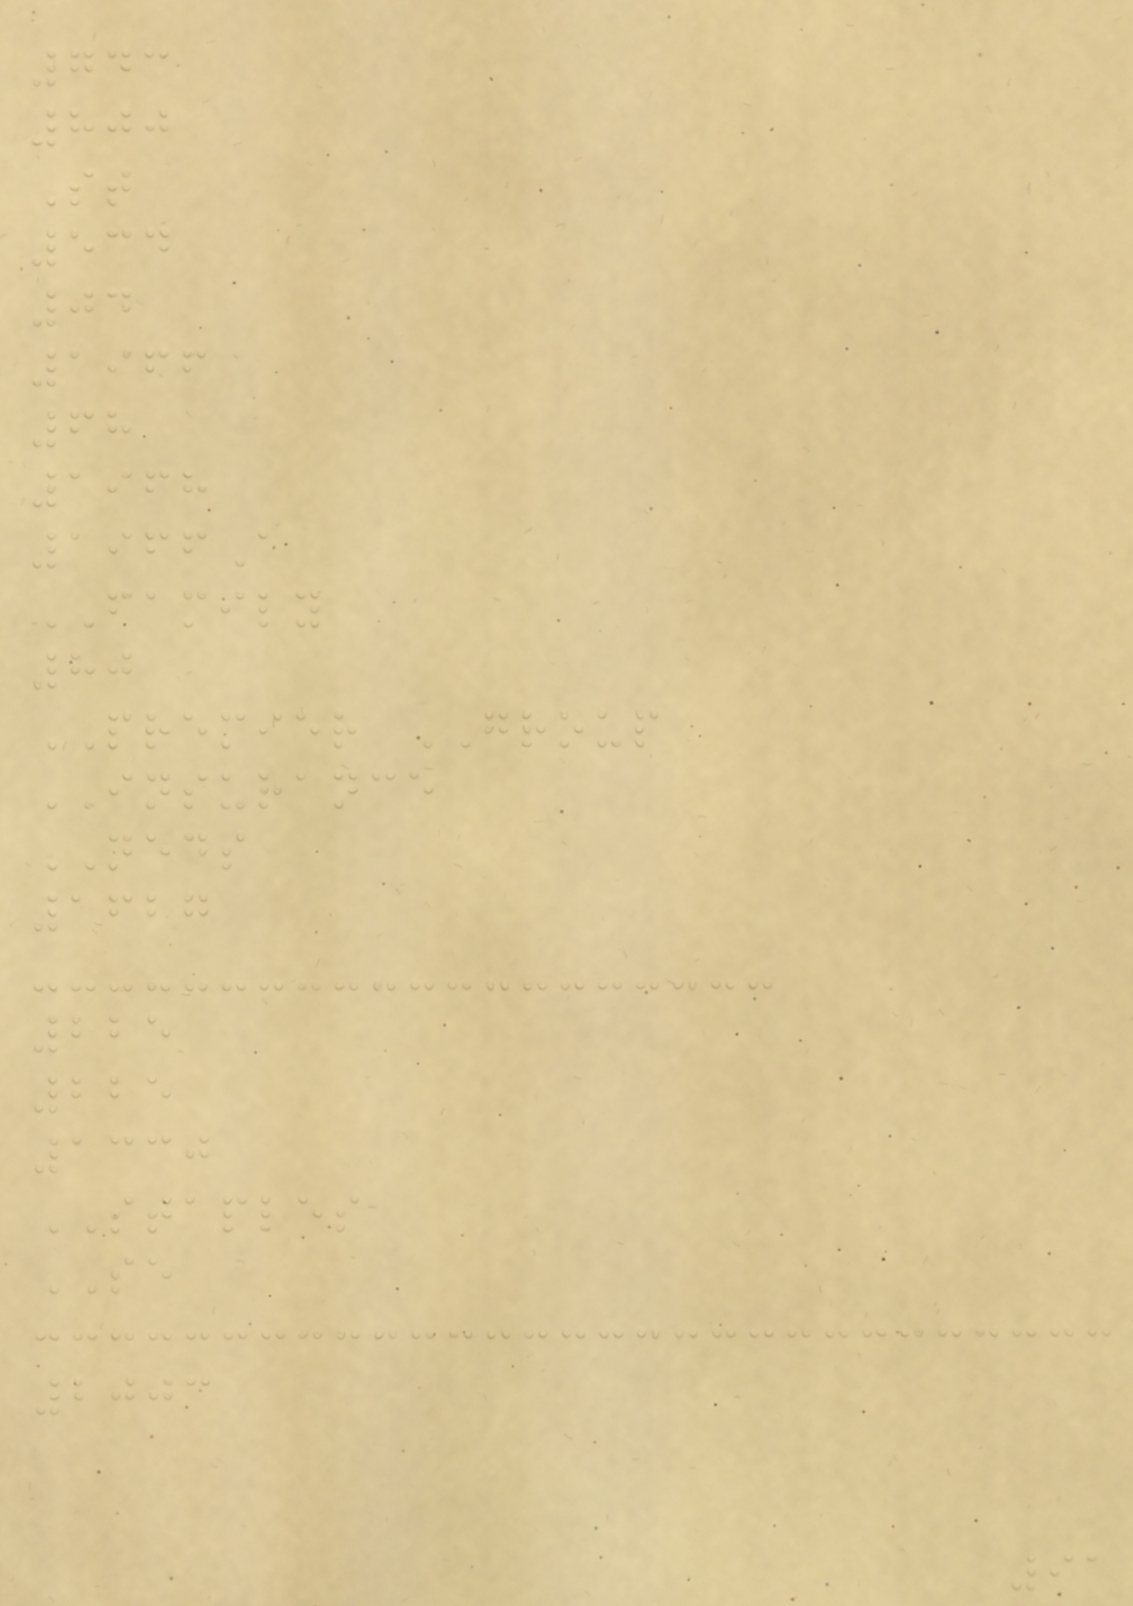743
800
St
534
04
1966
68
1968
1966A
FAMILY
80
PREMIER GROUP
INSURANCE
NEDS
1627
225
225
1330
STAPLES
SE
2003
91
